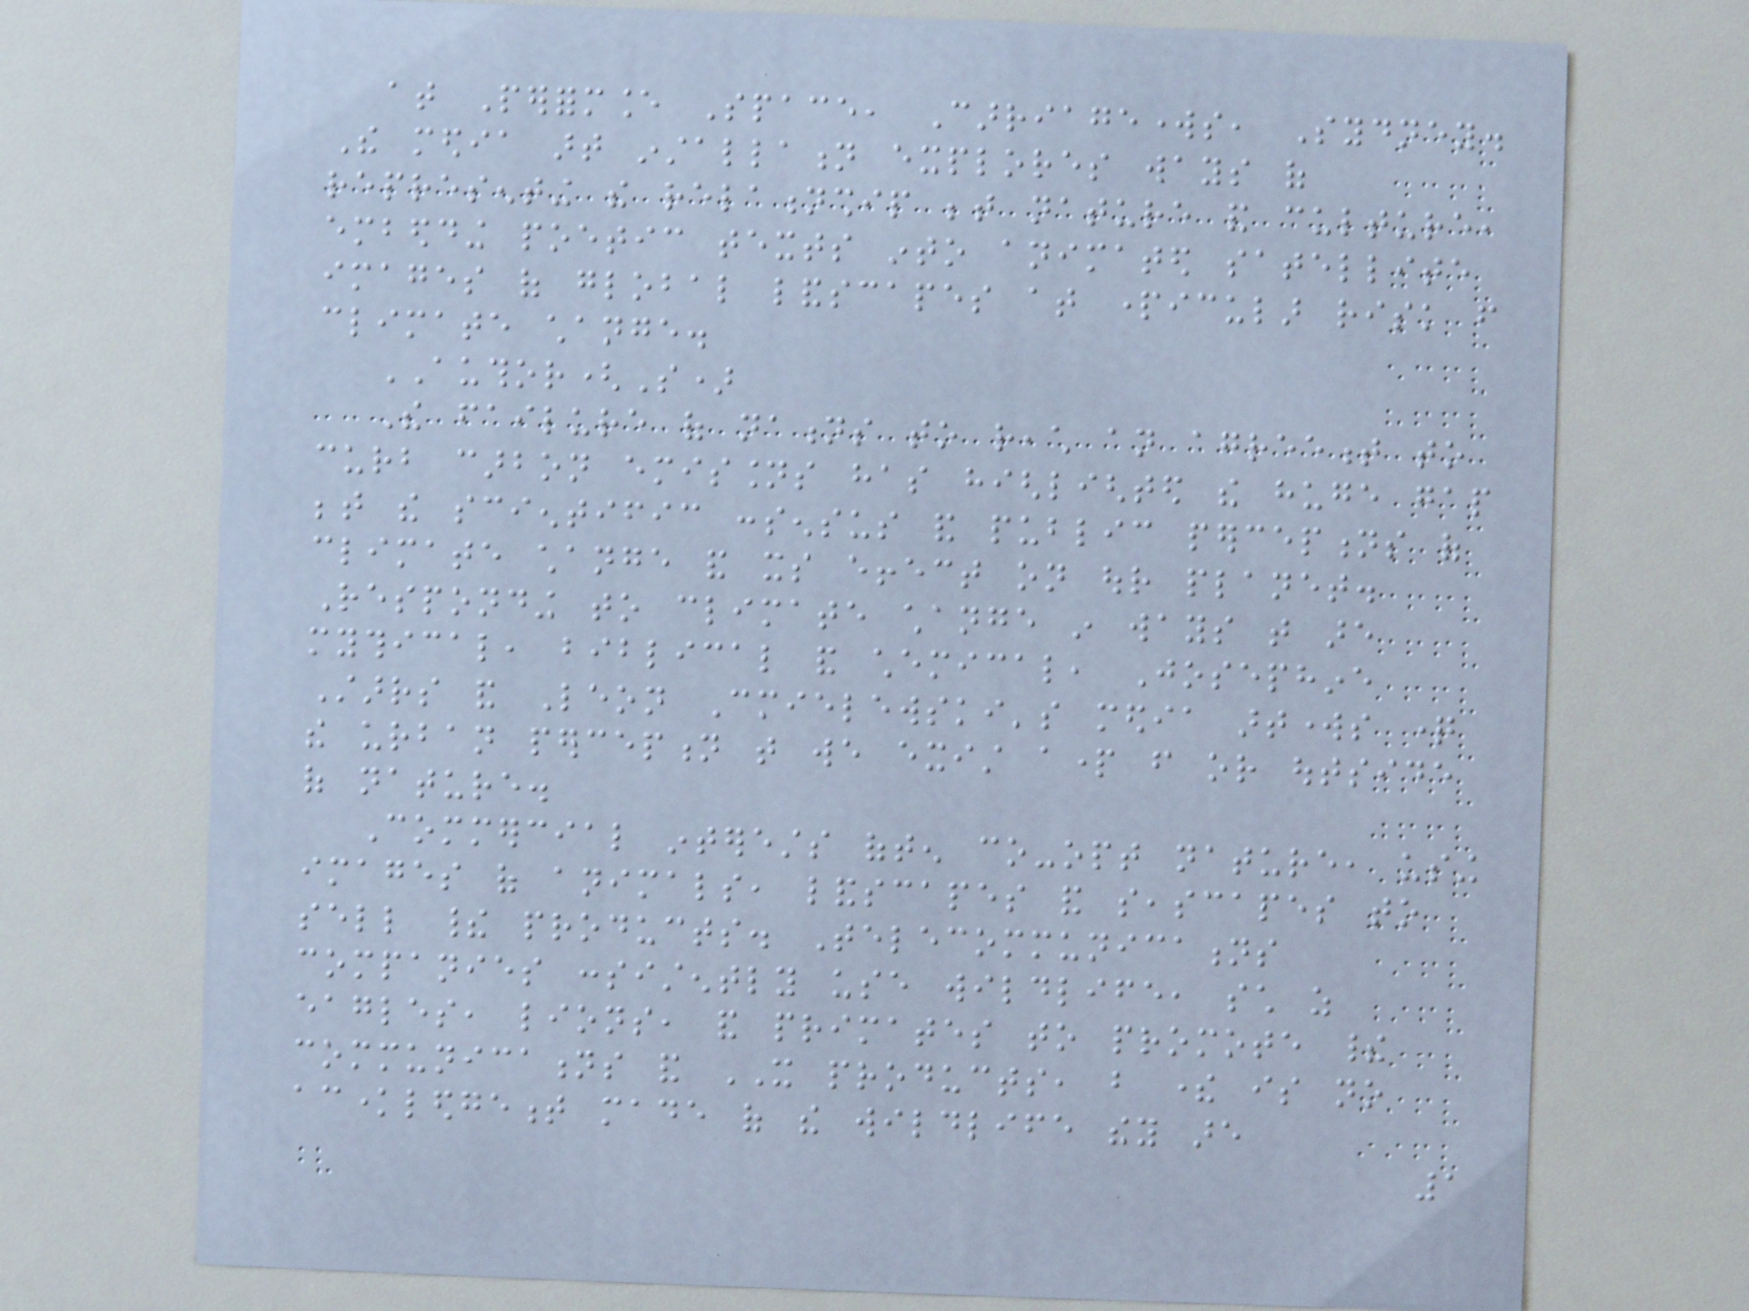at Performance Space, Carriageworks, Sydney.
The media art installation explores ways of
representing the relationship between nature and culture,
embedding poetic texts into animated satellite
images of global landscapes at particular risk from
climate change.
AUTHOR(S)
The failure of nations to reach an agreement to
curb carbon emissions has highlighted the huge gap
between the scientific consensus and public perceptions of
climate change and its effect on our planet.
Responding to climate change in ways that are
mythical, biblical and chemical, Josephine
Starrs and Leon Cmielewski's media artworks question
the urban perception that we exist apart from or outside
of nature.
Commercial interests often co-opt nature, using
images of animals, landscapes and seascapes to
sell their products. Telecommunications
companies consistently use wildlife, such as
eagles, lions, and primates to promote their
communications and IT products, but there is no
acknowledgement made of the wildlife they are
1
